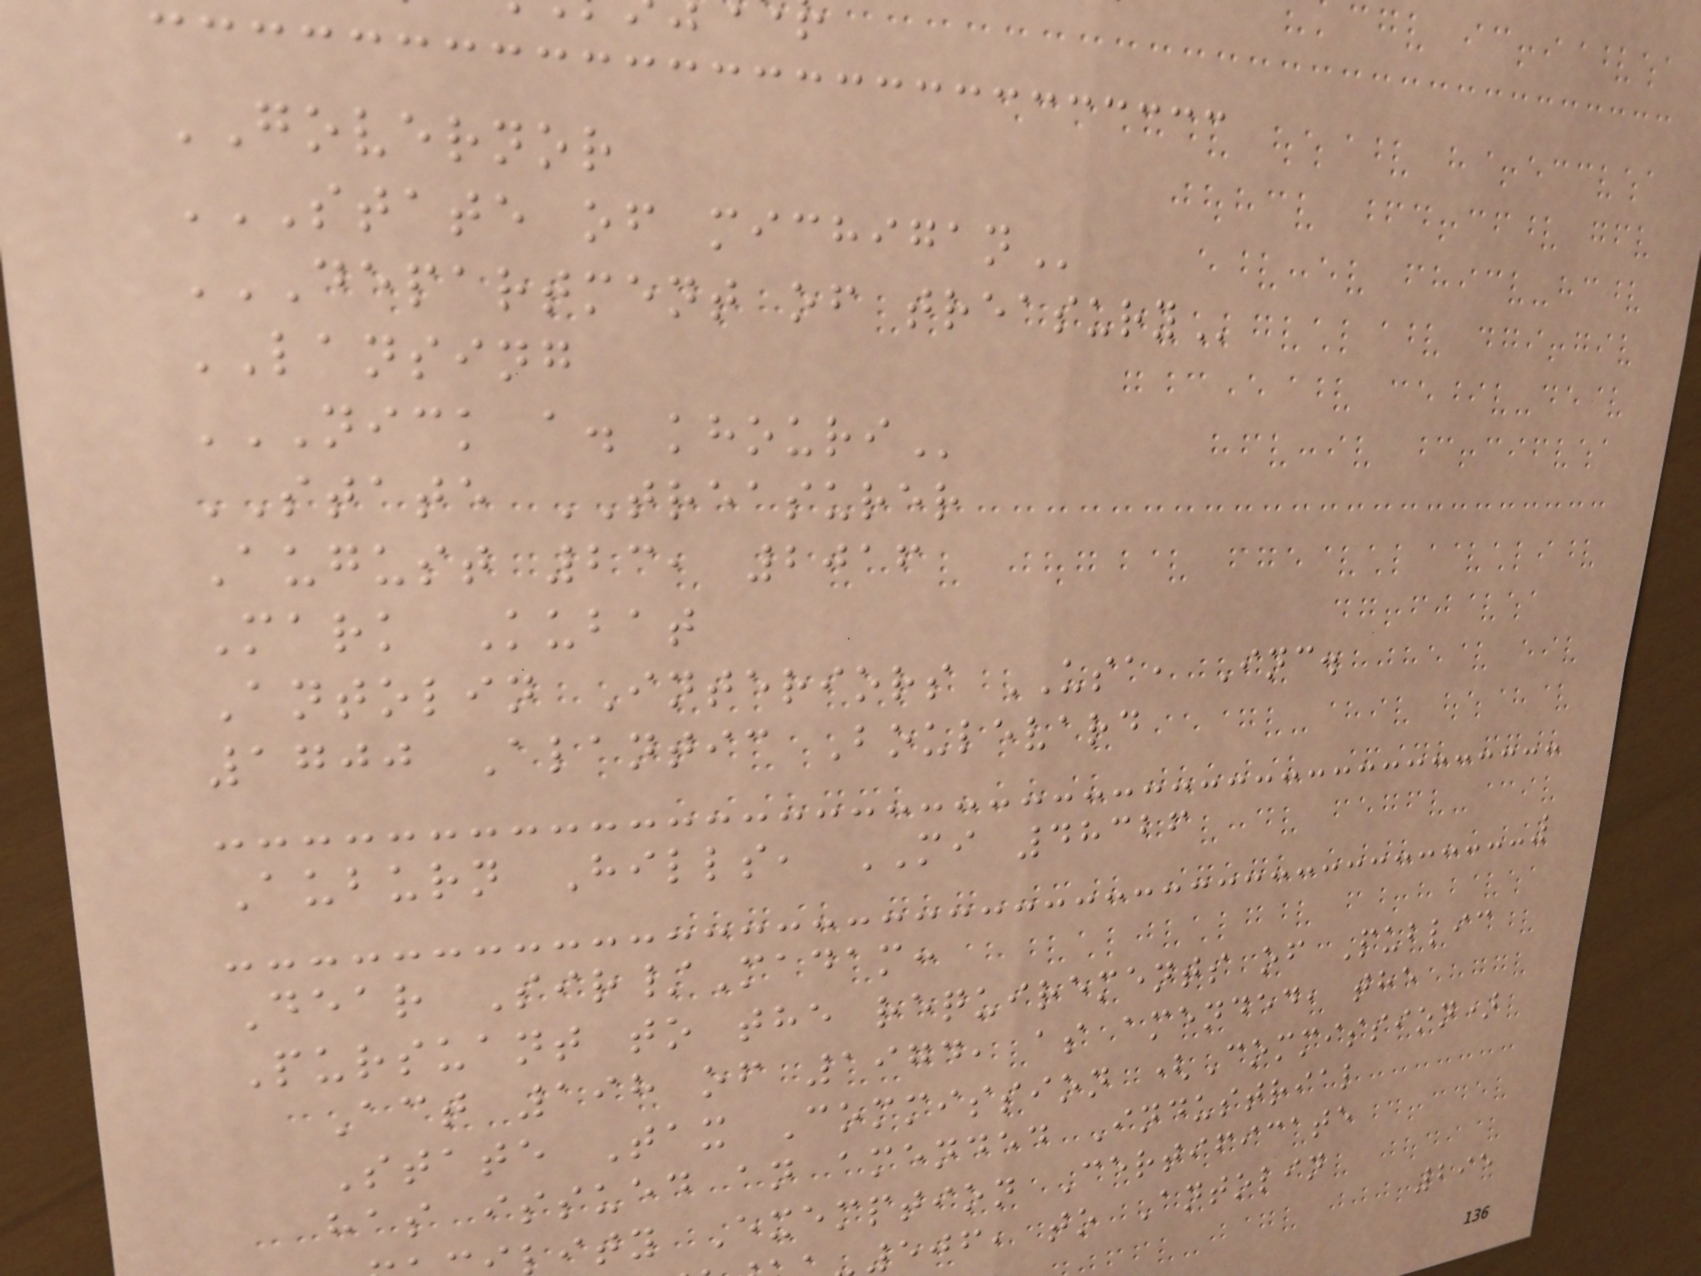GOVERNOR
STATE OF MICHIGAN
DEPARTMENT OF TREASURY
LANSING
NICK A. KHOURI
STATE TREASURER
August 23, 2016
Mark Kubat
Antolin Interiors USA, Inc.
1700 Alantic Boulevard
Auburn Hills, MI 48326
Dear Sir/Madam:
Pursuant to the requirements of Public
Act 198 of 1974, as amended, the
State Tax Commission (Commission)
has issued an amended Industrial
ity Exemption Certificate
506, to Antolin
295
